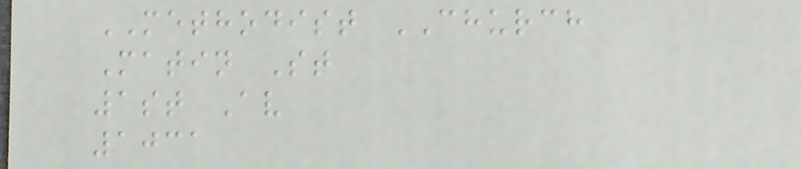METHODIST CHURCH
Matin St
1st Av
1031
